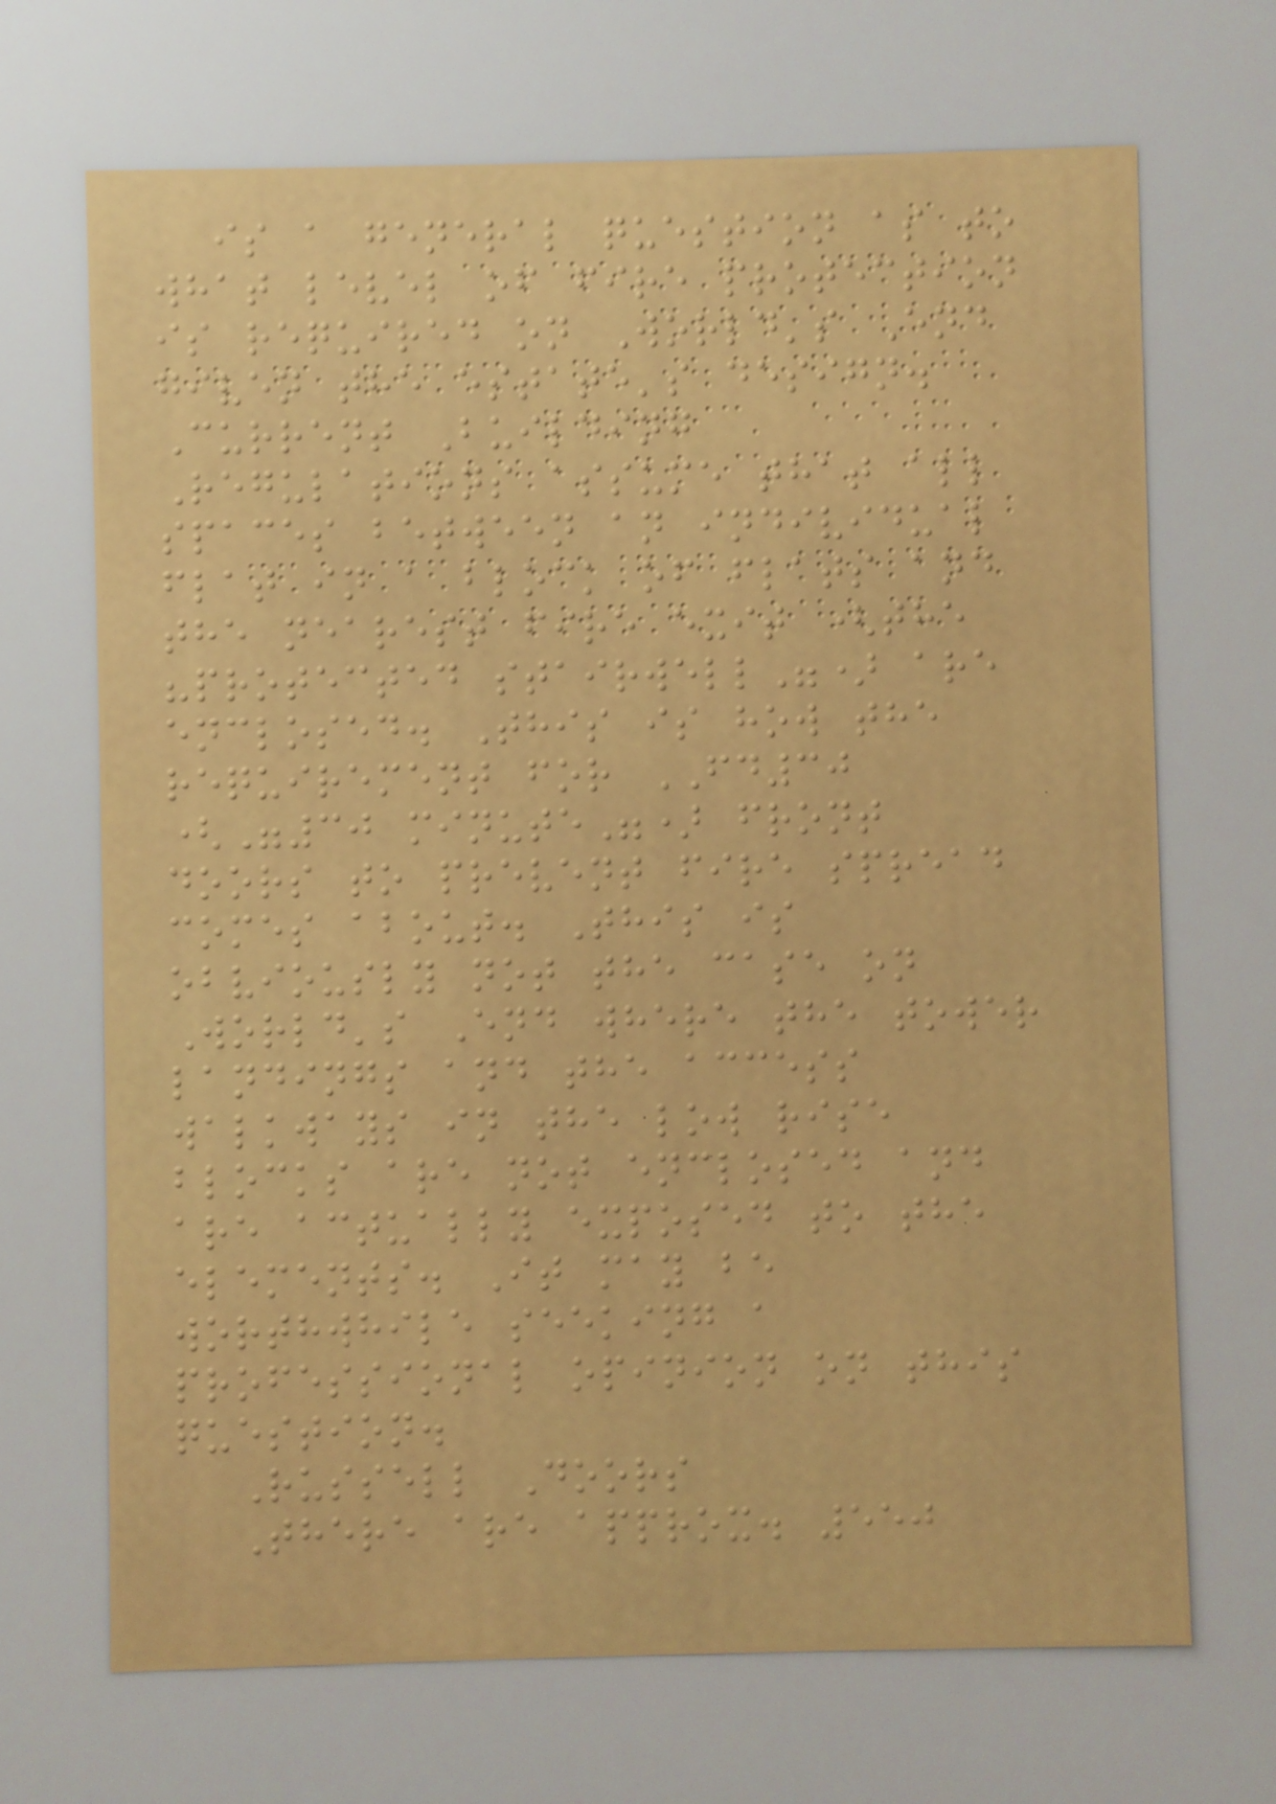is a general question as to
what level of fire protection
is required on World's End
given the estate's design.
Current Building
Regulations assume that all
spaces between an individual
flat in a block of flats and
the nearest fire exit (the
"protected stairwell") are
enclosed. This is how the
requirement for FD30
("30 minute") front
doors to prevent fire spread
comes about. This is
obviously not the case on
World's End where the tower
landings and the access
walkways in the low rise
blocks are not enclosed and
are actually exposed to the
elements. It may be
worthwhile seeking a
professional opinion on this
question.
Russell Doors
There are approx. 550
